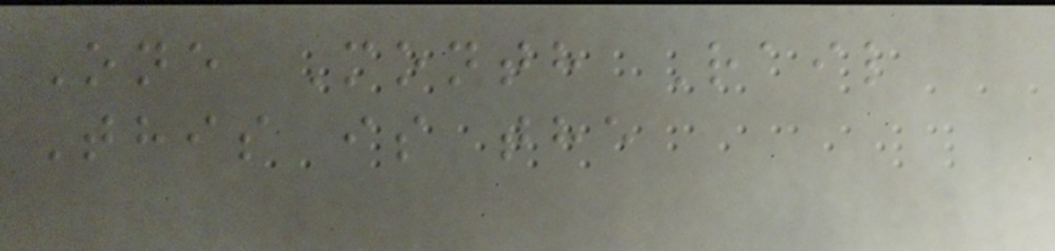One Month Rail
This is the
